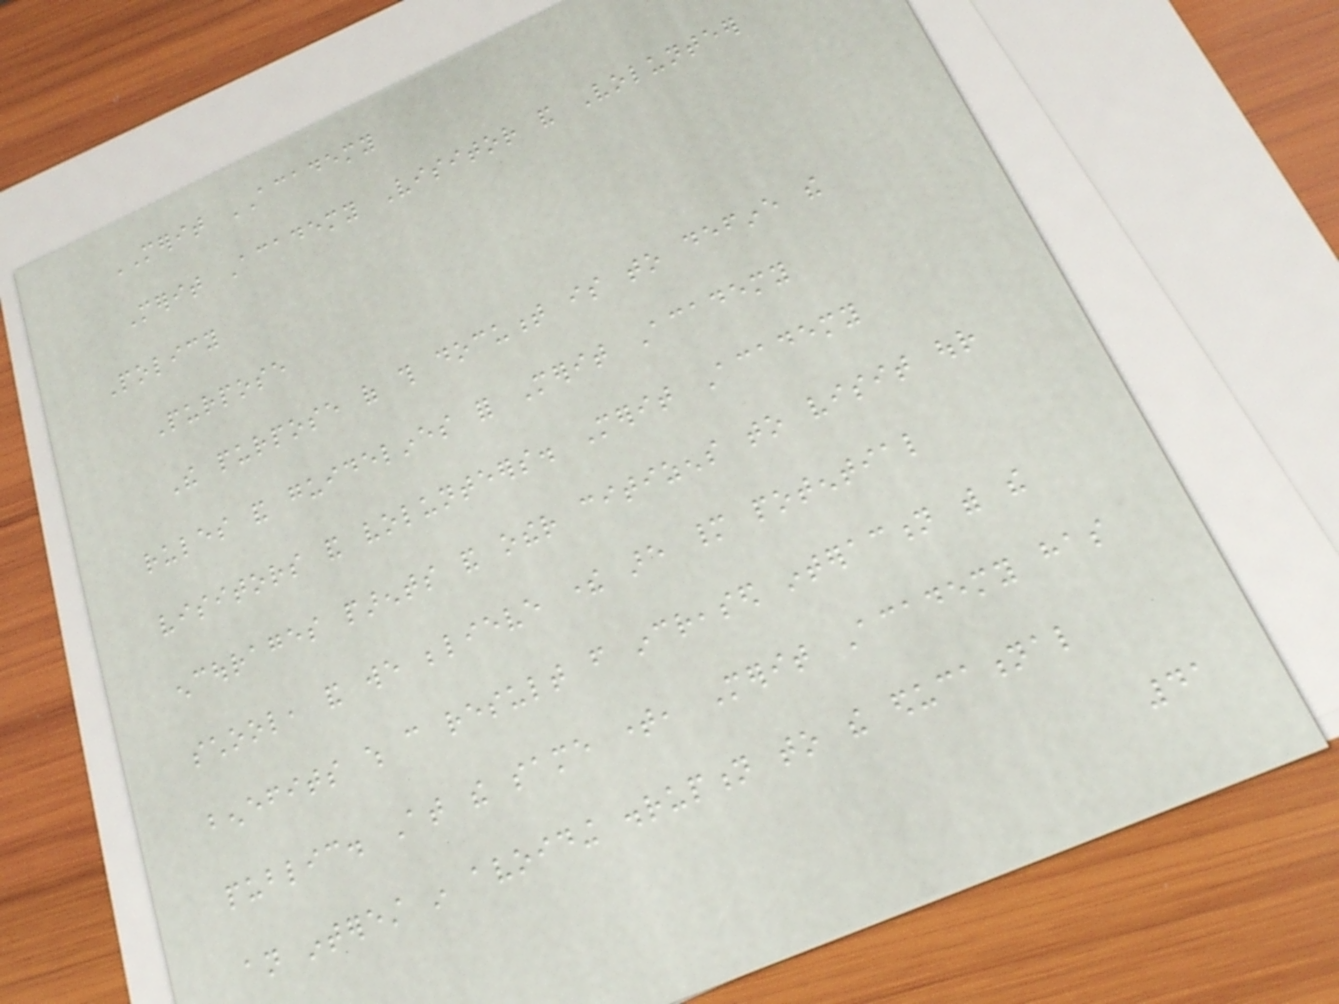MERIT ACADEMY
Merit Academy Visitor and Volunteer
Policy
Purpose
The purpose of this document is to define the
rules and guidelines for Merit Academy
visitors and volunteers. Merit Academy
encourages parents and other citizens to visit our
school, and we believe there are many potential
benefits which can result from increased interaction with the
public. At the same time, Merit Academy has
an interest in avoiding disruption to the educational
41
